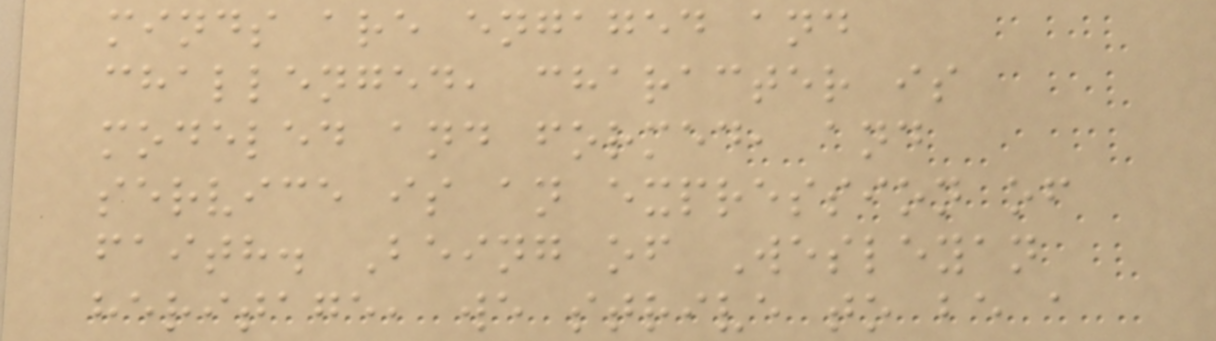minds are engaged and
challenged, character is
modeled and formed, and
service is an expression of
faith. Being of Wesleyan
heritage, we strive to be a
